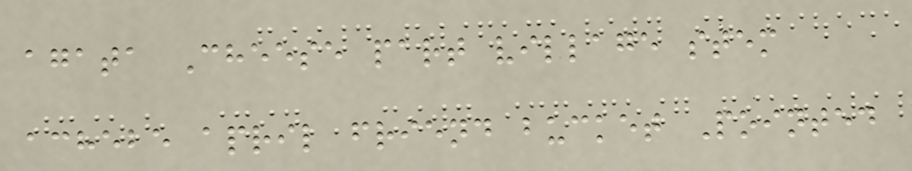agata Cheese part village stem
achebe april friend bucket Pointed
